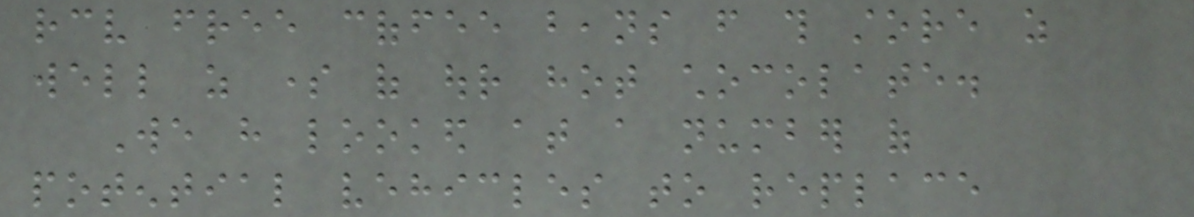receive free coffee beans from this store as
well as some of our hot chocolate.
We have looked at a number of
potential vehicles to replace
